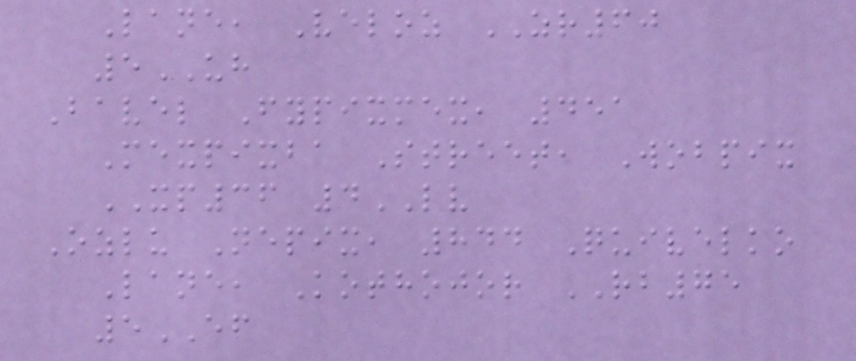Lane, Veloz ZR60
5UH
Bavel Fypixmex, 451
Mexpixba Street, Wobpix
XP36 4LV
Ozlu Nepix, 844 Quivelko
Lane, Kothojor RB75
5EF
